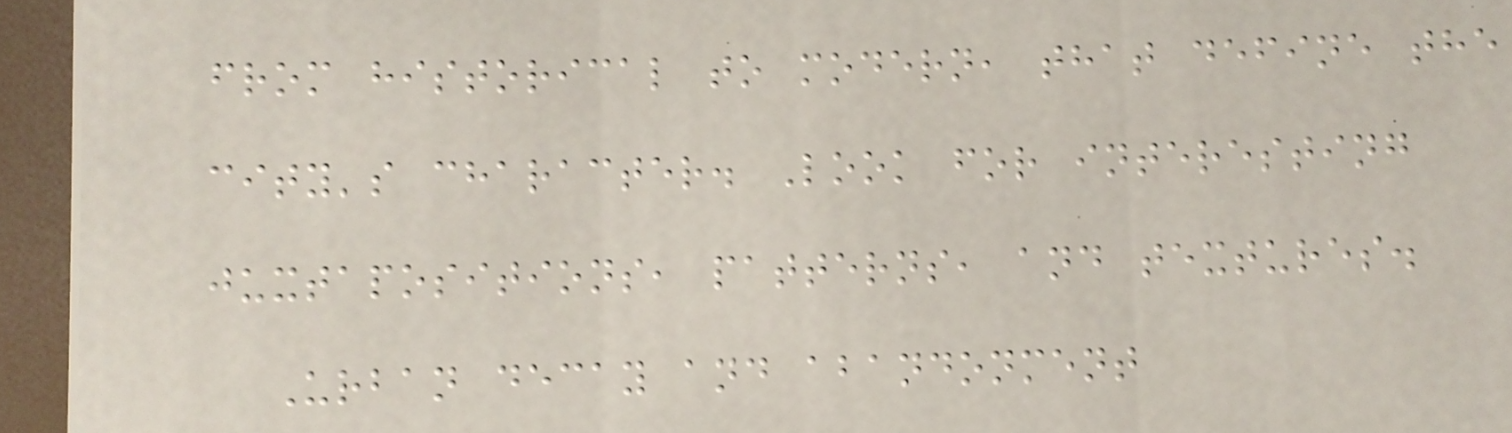from historical to modern, that define the
city's character. Look for interesting
juxtapositions, patterns, and textures.
Urban decay and abandonment
